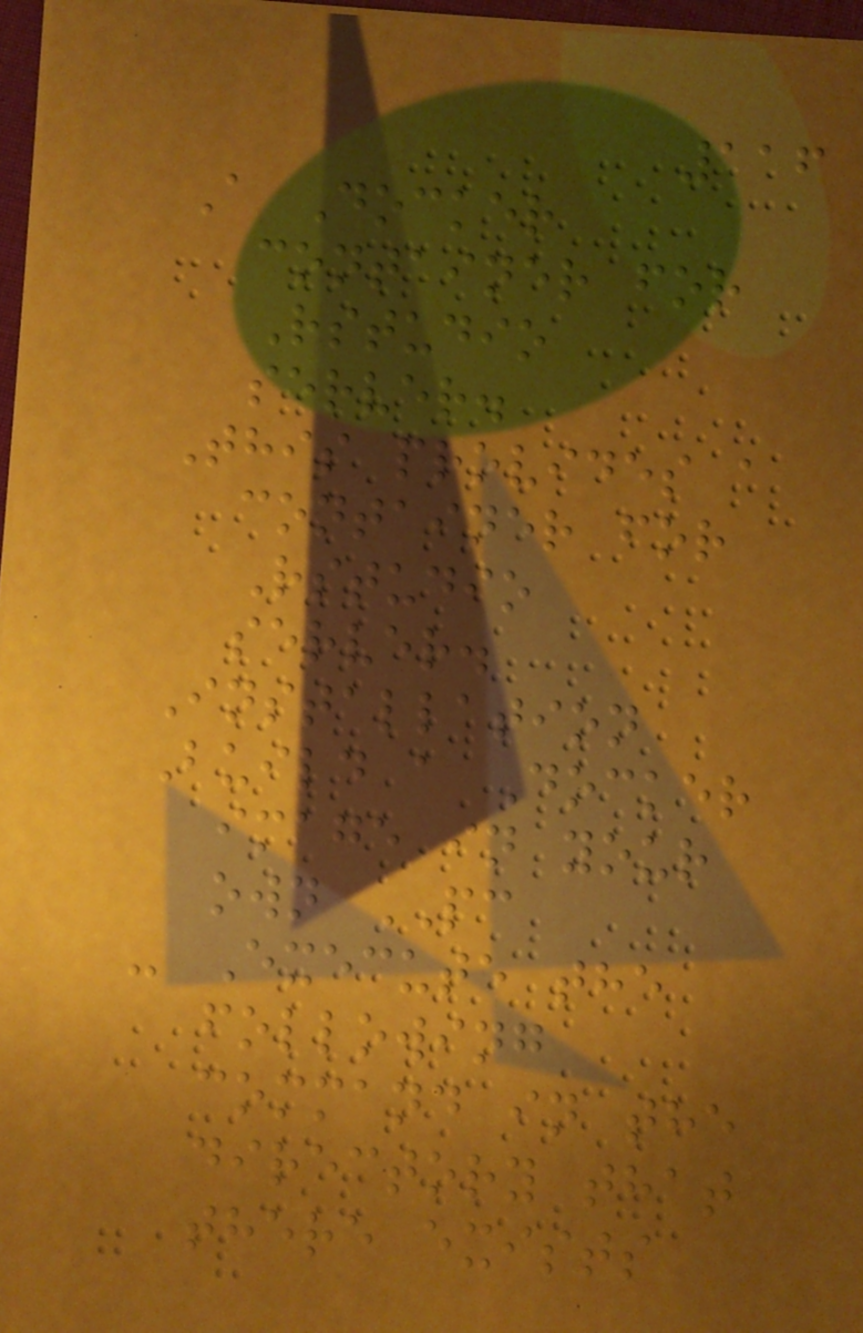116
A Docker
container for
Rstudio
server.
This provides a
container for
Rstudio
server.
Installation
Build a Docker
image in your
own PC
- Execute the
following
command in the
directory that
there exists
